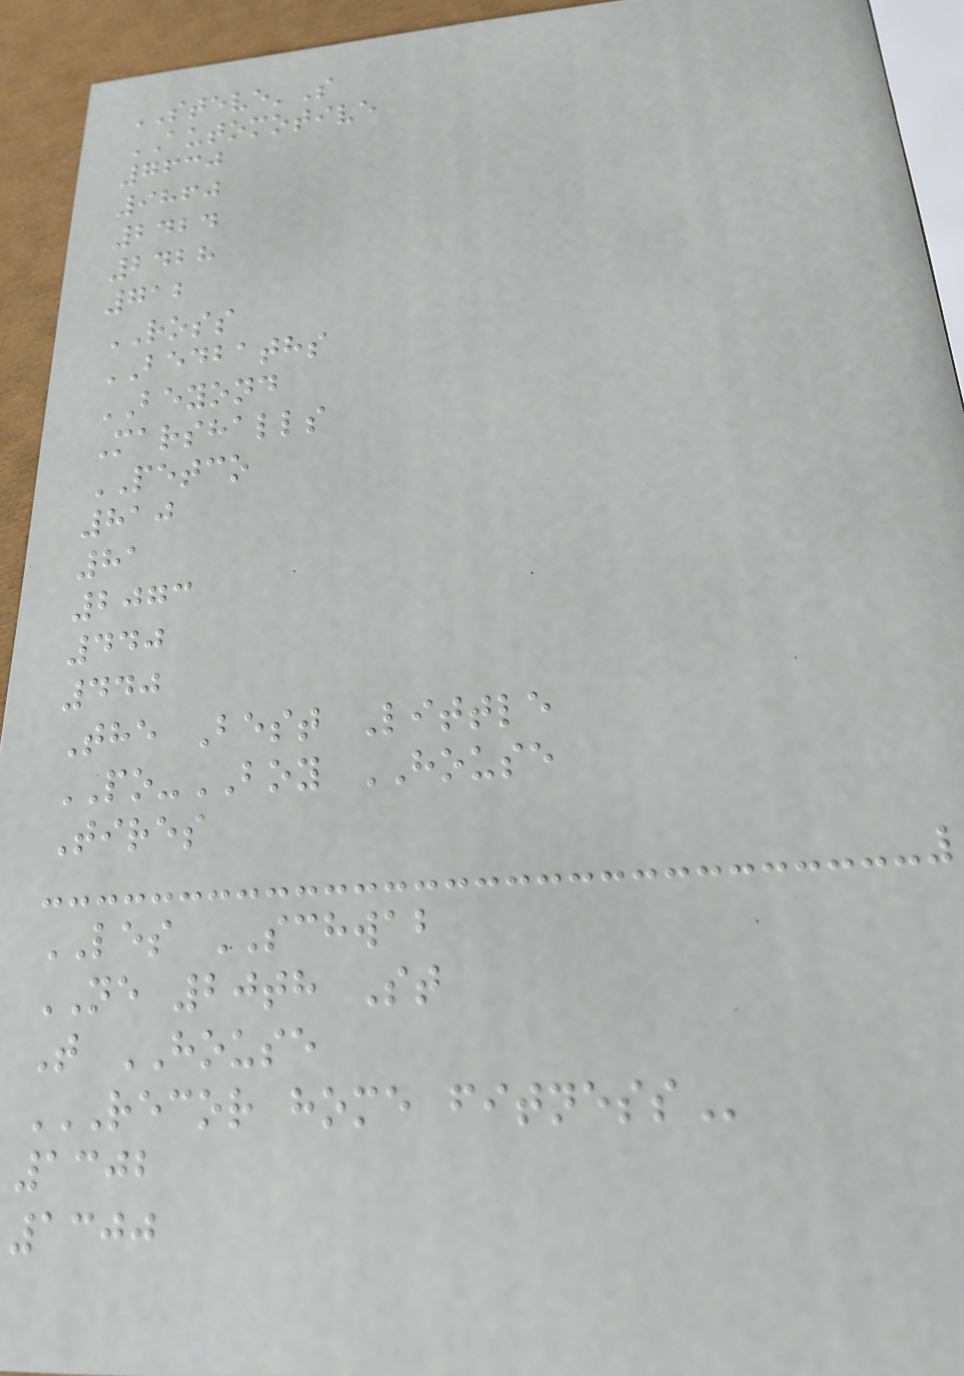STEVE'S
AUTOMOTIVE
7630
9860
2424
2428
712
ROSS
BEDBATHS
BEYOND
Marshalls
PETCO
810
81
2073
440
440
The Best Little
PO-BOY HOUSE
Tires
LES SCHWAB
NE 20th St
T HOUSE
RECOR HOME FITNESS
1302
1300
